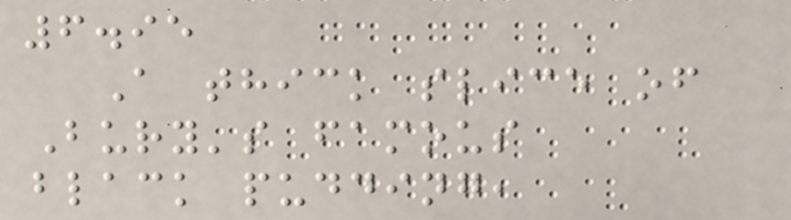6.95
A thick slice of
Bury's famous
black pudding,
